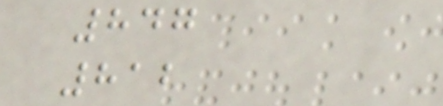847
812
